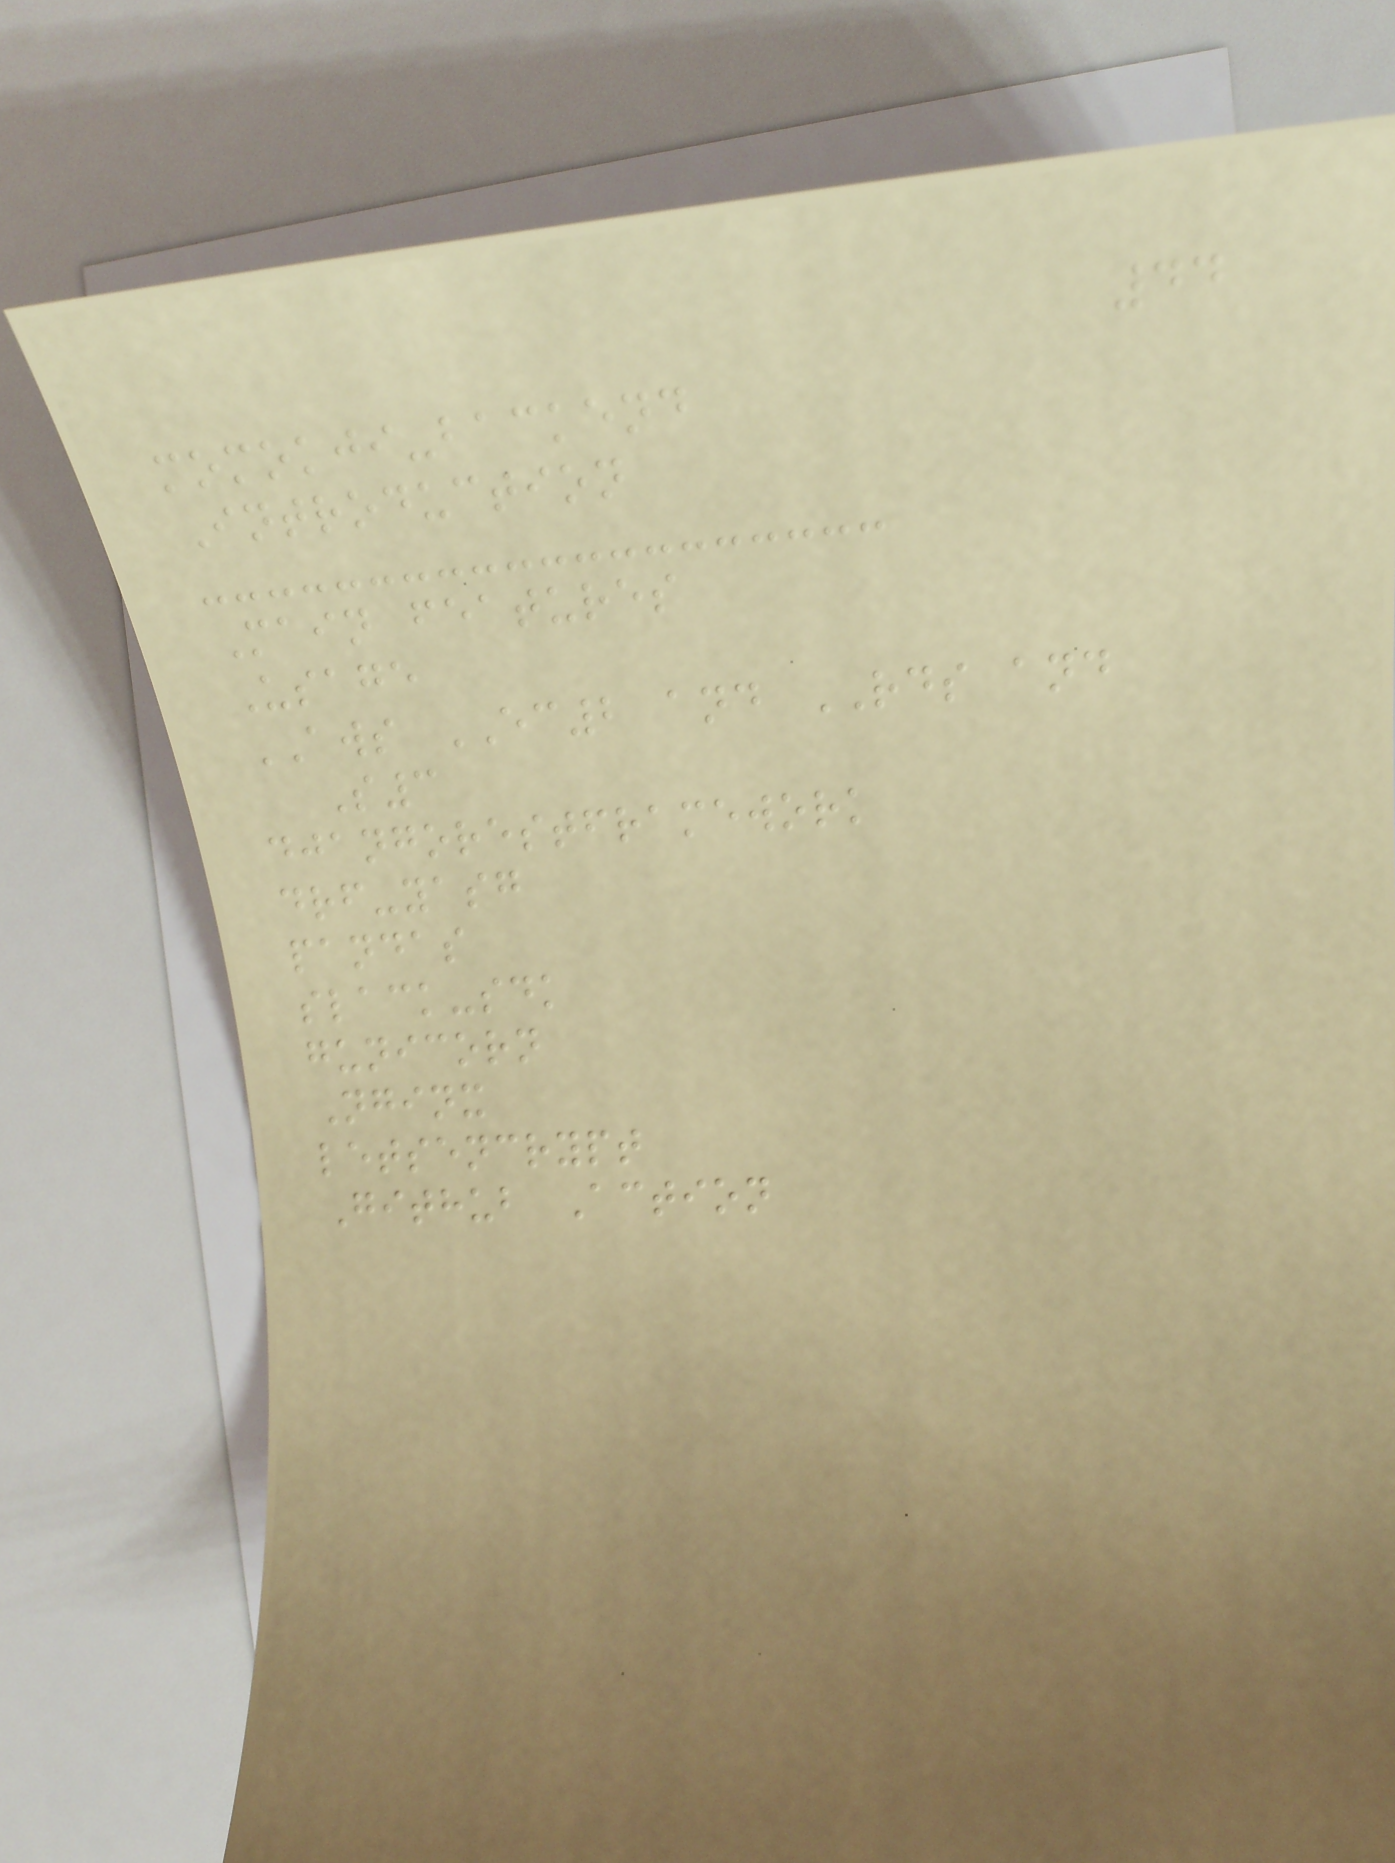44
momokji-backend
Introduction
Main features
Usage
AWS EC2 and RDS and
S3
djangorestframework
drf-yasg
pandas
slack-sdk
gunicorn
Nginx
letsencrypt
Github Action
